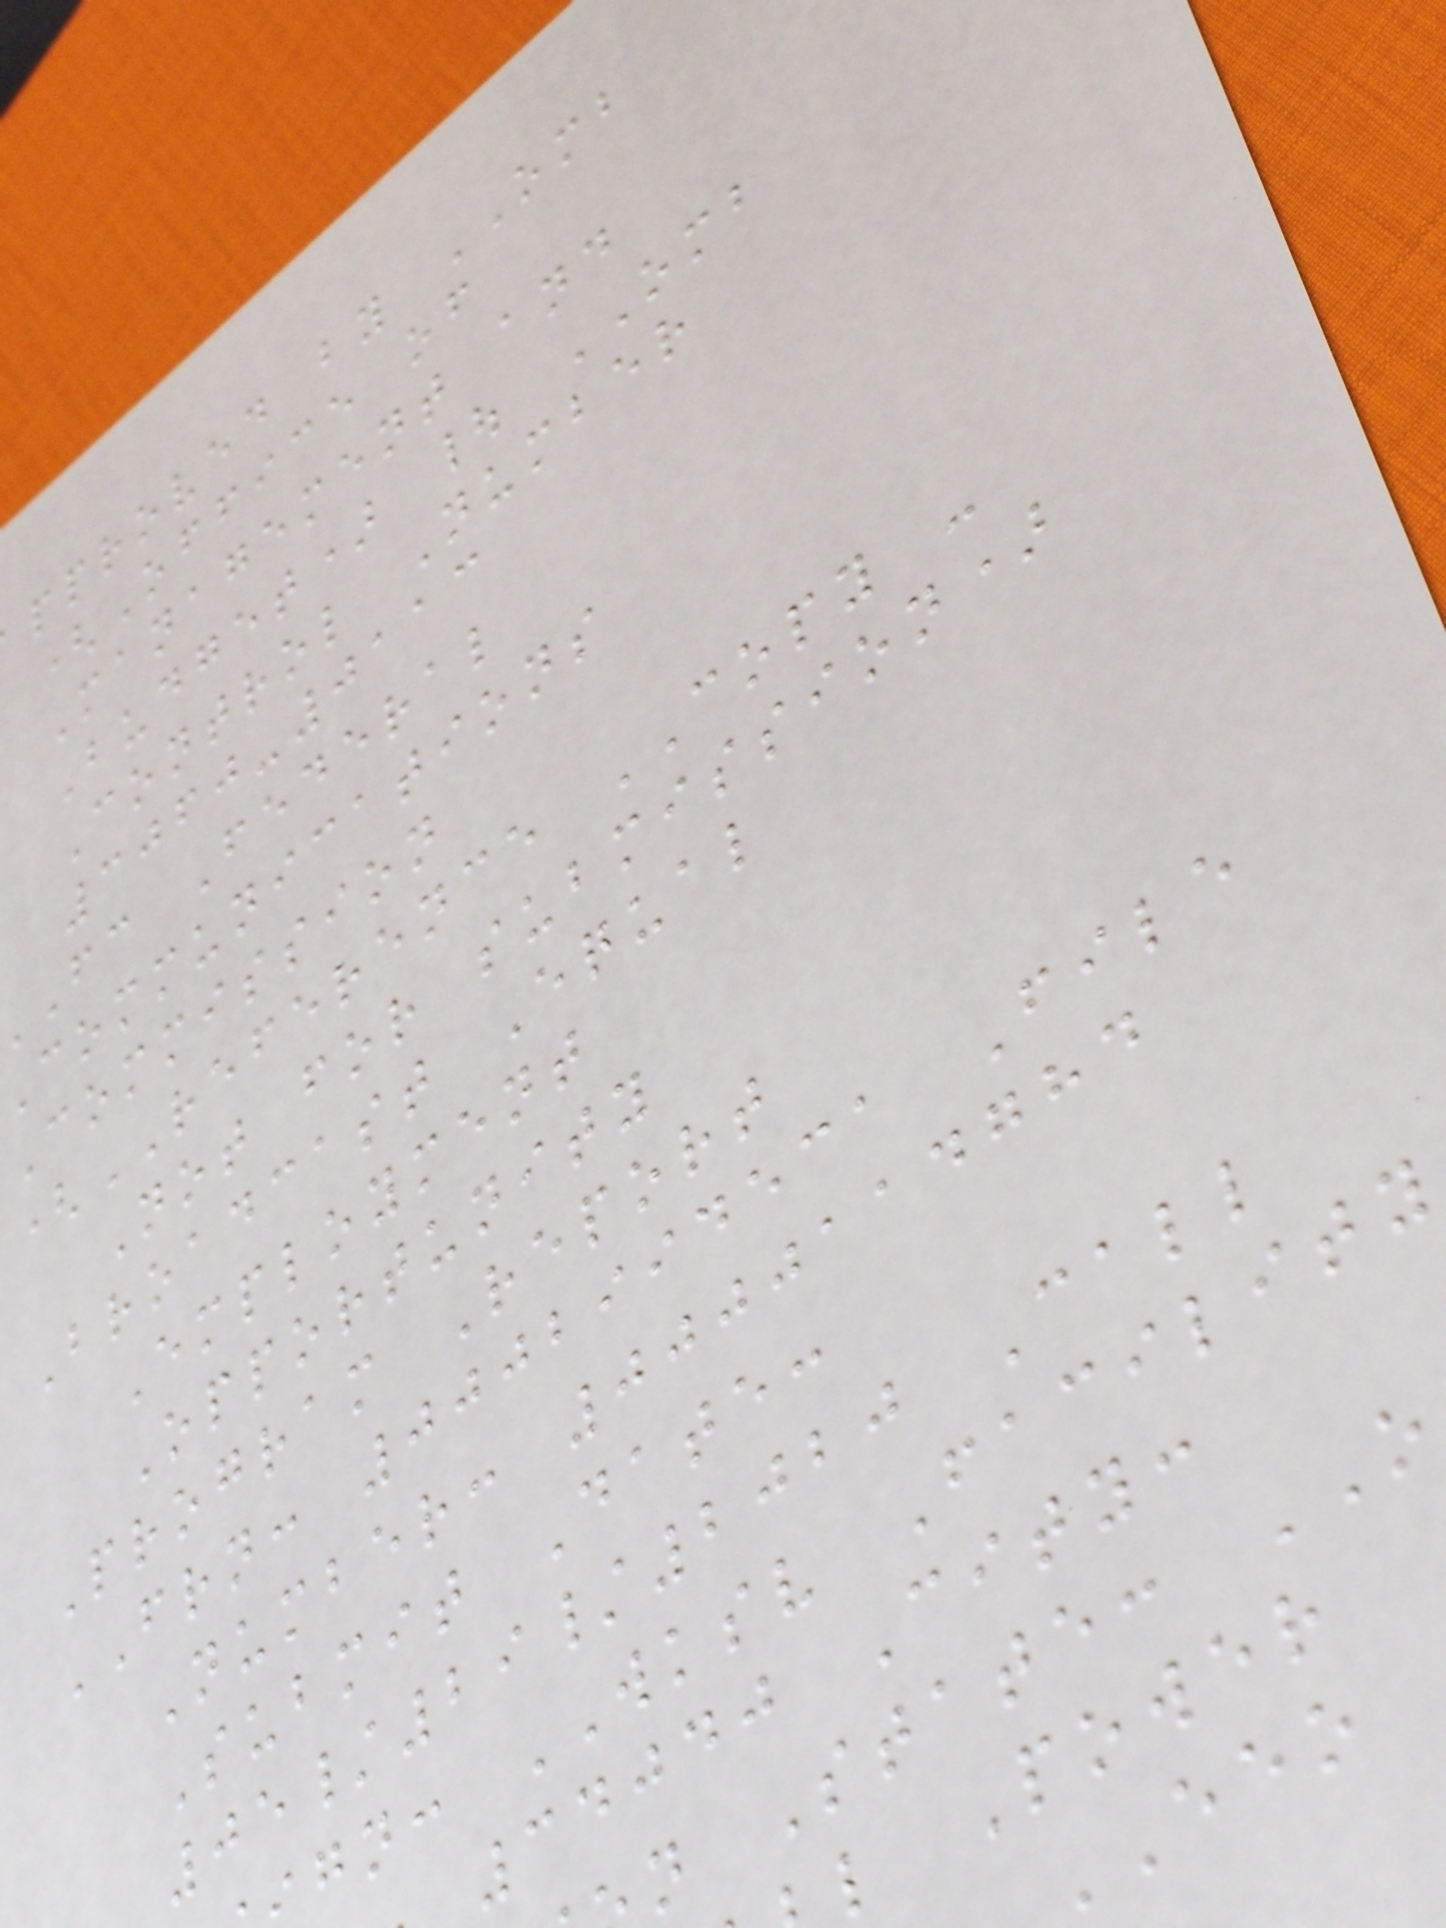pproved by OMB
(Office of
Management and
Budget) | OMB
Control Number
3060-0113
fc Federal
Communications
Commission
(REFERENCE COPY -
Not for submission)
Broadcast Equal
Employment
Opportunity
Program Report
FRN: 0002994531 File
Number: 0000114784
Submit Date:
05/29/2020 Call
gn: WKSV Facility
34040 City:
n State:
l Power
EEO
